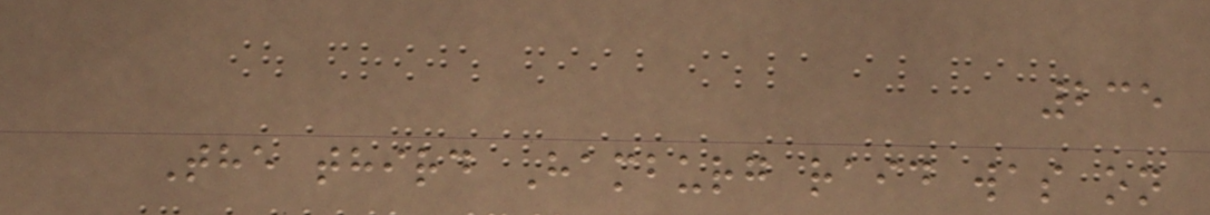235
The third Hamburg raid was on
